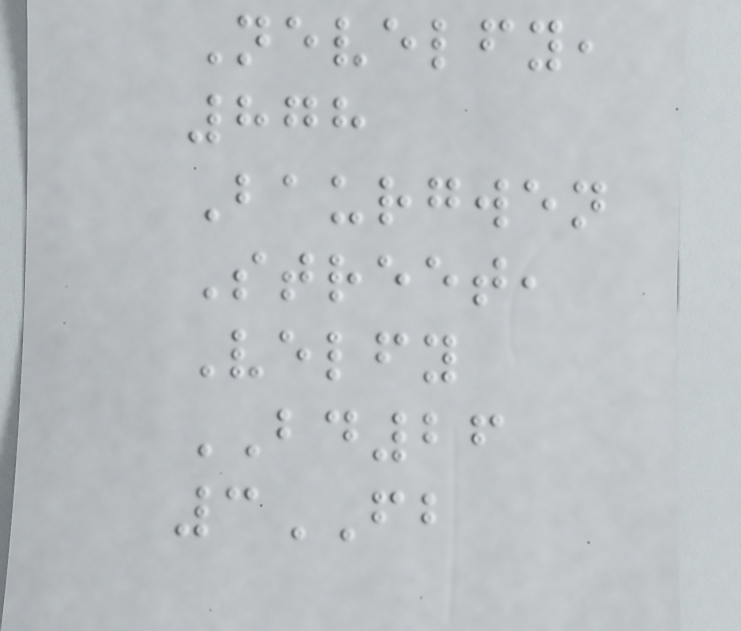Nevelfy,
878
Baurgwen
Street,
Velfy
BD26
3FB
